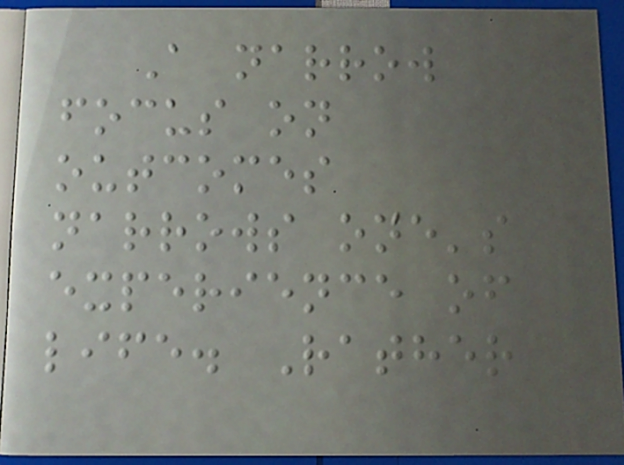A narrow
focus on
outcomes
narrows one's
experience of
life. Rather
